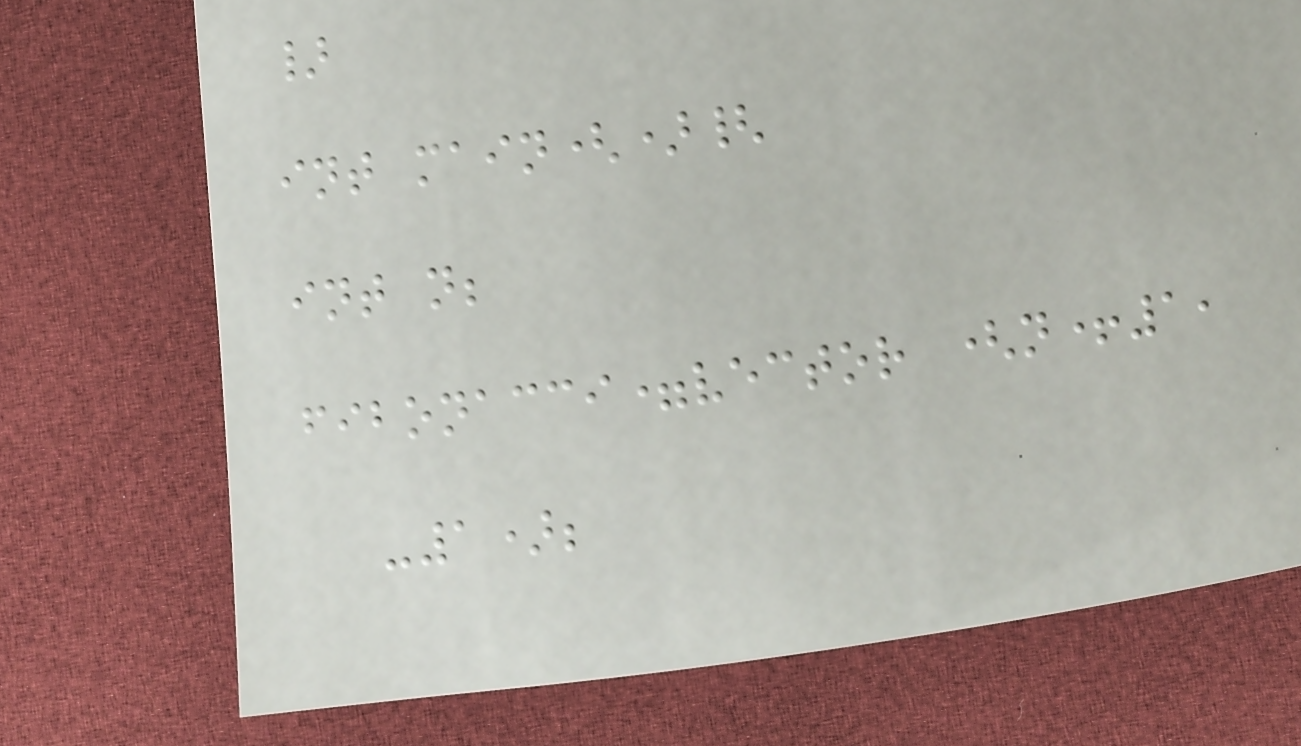}
int main(){
int n;
fibonacci=vector (n+1,
-1);
